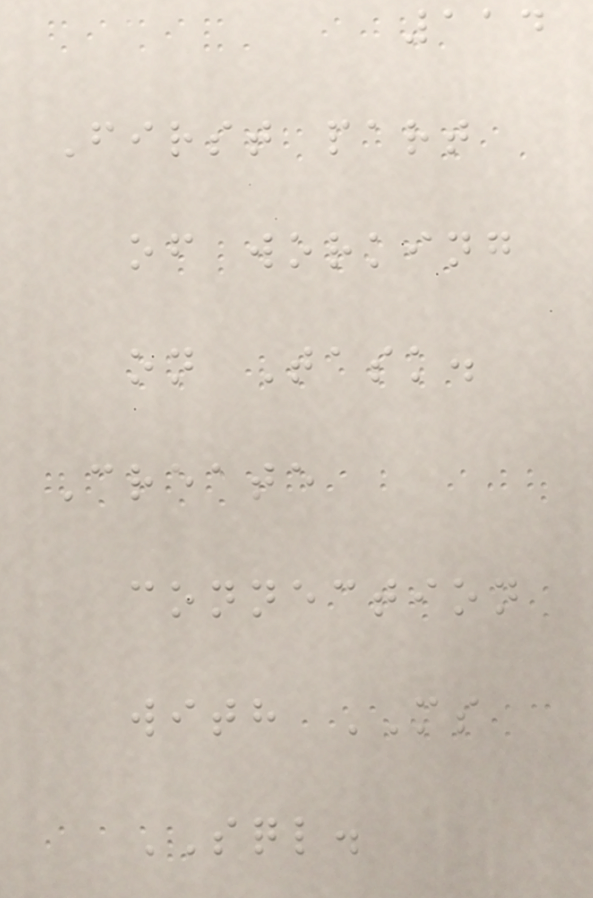114
First part
of working
on Task.
Create
connection
with MS
SQL.
